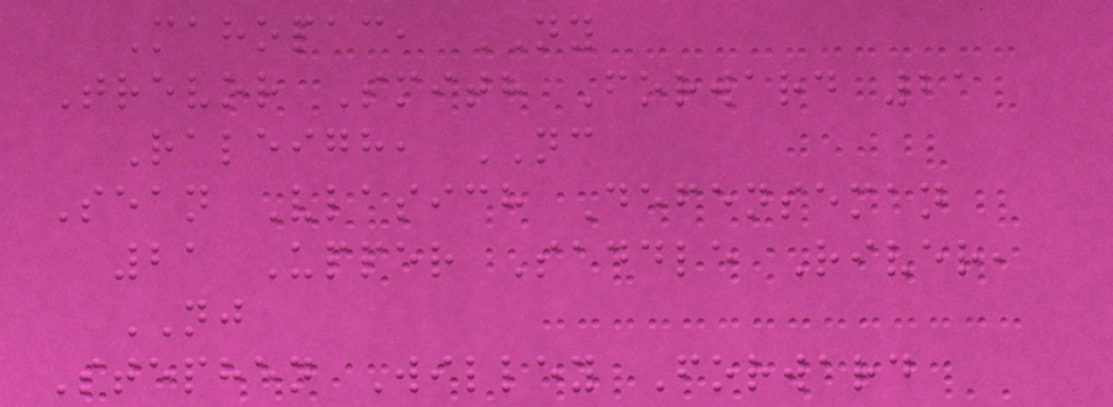Mahopac, NY
Trevor Smith Forward 21
Raleigh, NC
Sean Vlasich Defenseman
21 Upper Saddle River,
NJ
Stephen Willey Forward
